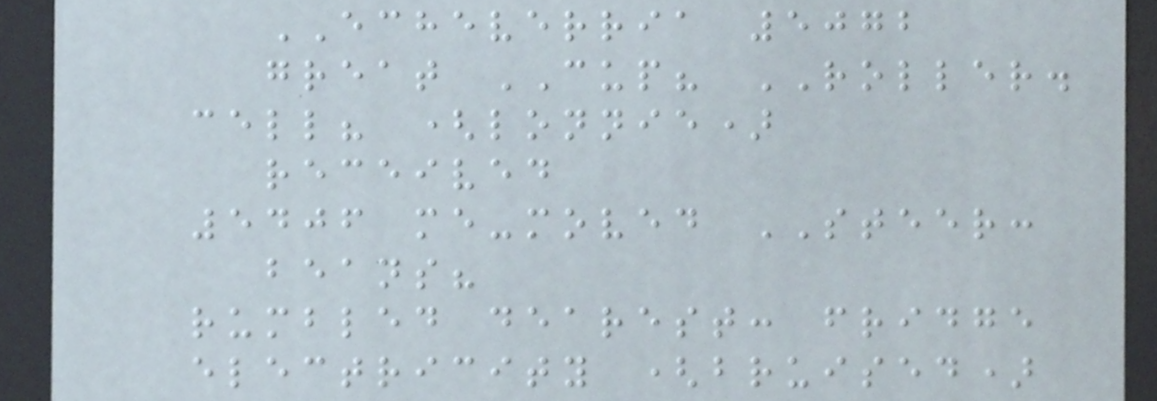ECHEVERRIA 5072
great CUP? ROLLER.
cell? (lonnie)
received
5406 me-moved STEER:
beans?
rumbled dearest: fridge
electricity (bruised)
